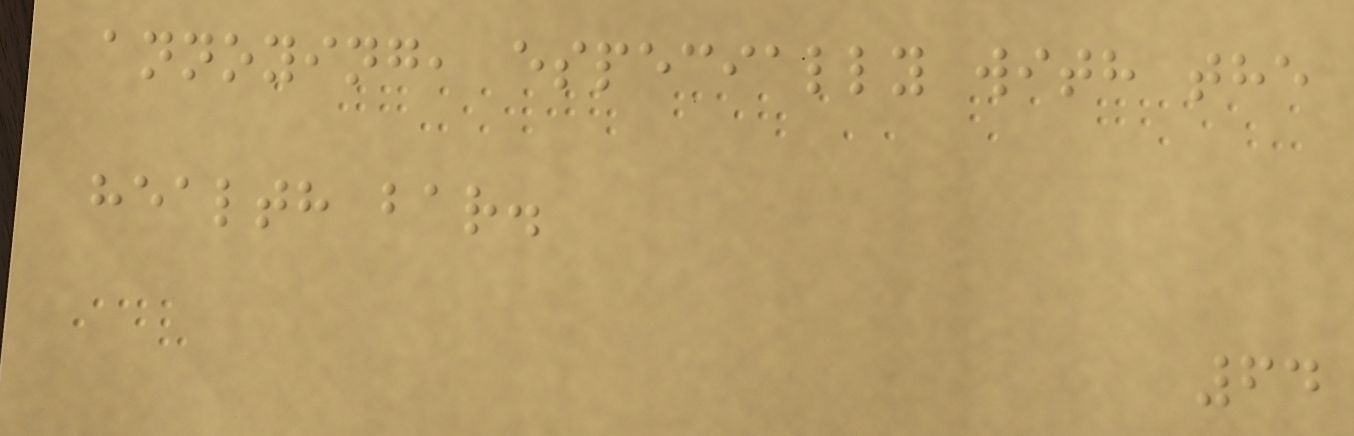annoying, especially with the
health bar.
64
